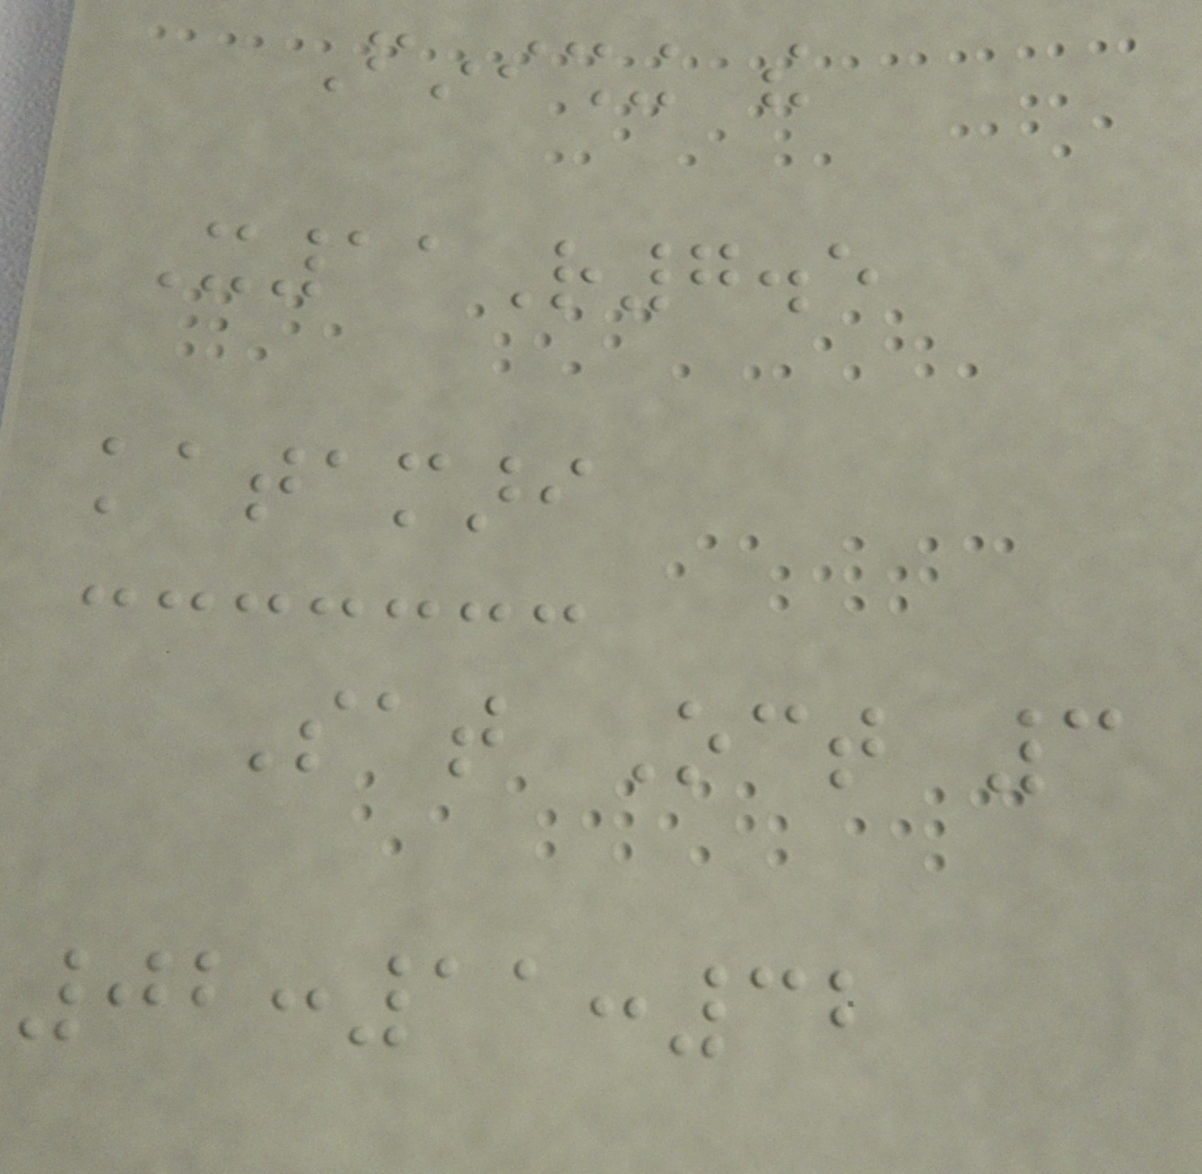Finishing the
X11R7.5
katamari
Sat Oct 3
02:11:32
